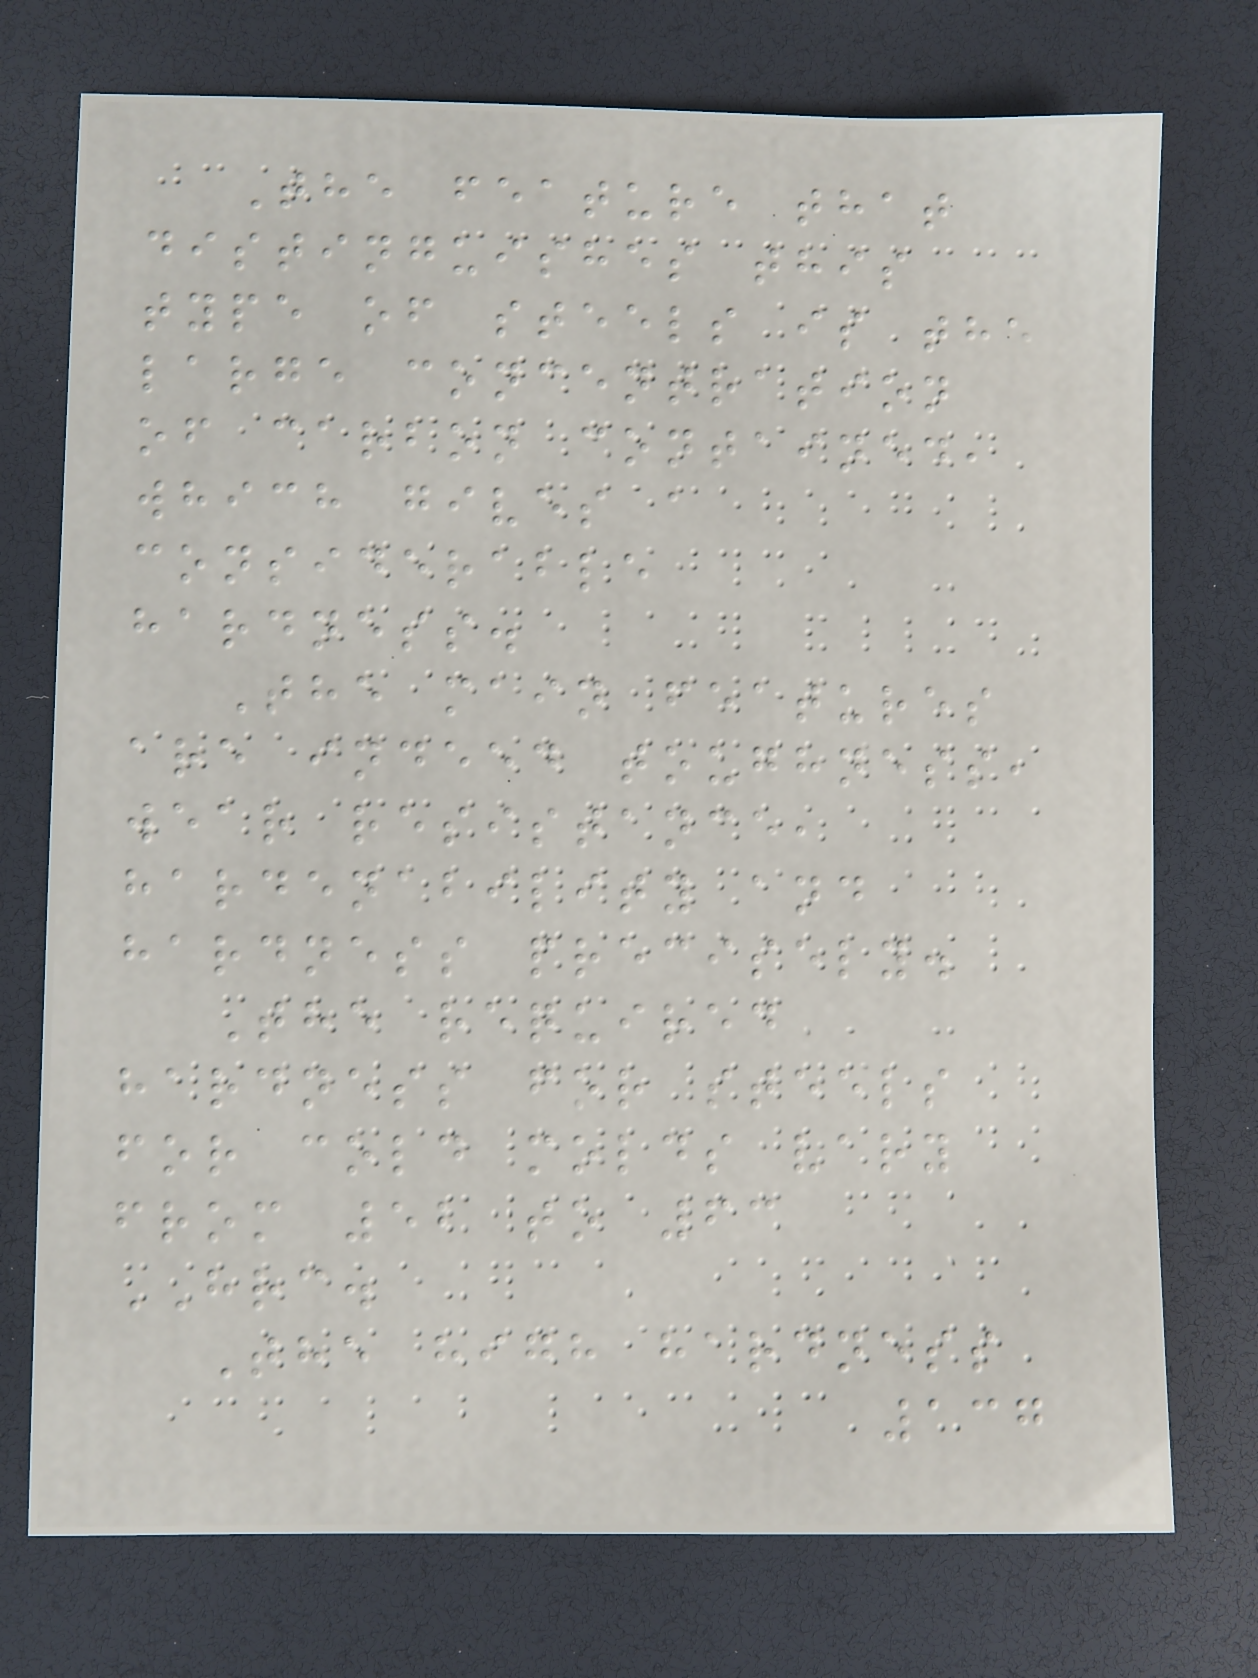The feature that
distinguishes this
type of steels is the
large concentration
of carbon contained,
which gives a
considerable
hardness.
The main features
are indeed toughness,
wear resistance,
hardenability and
hardness precisely.
The required
hardness for steels
for cold molds vary
from 52 to 63
HRC.
The high hardness
137
